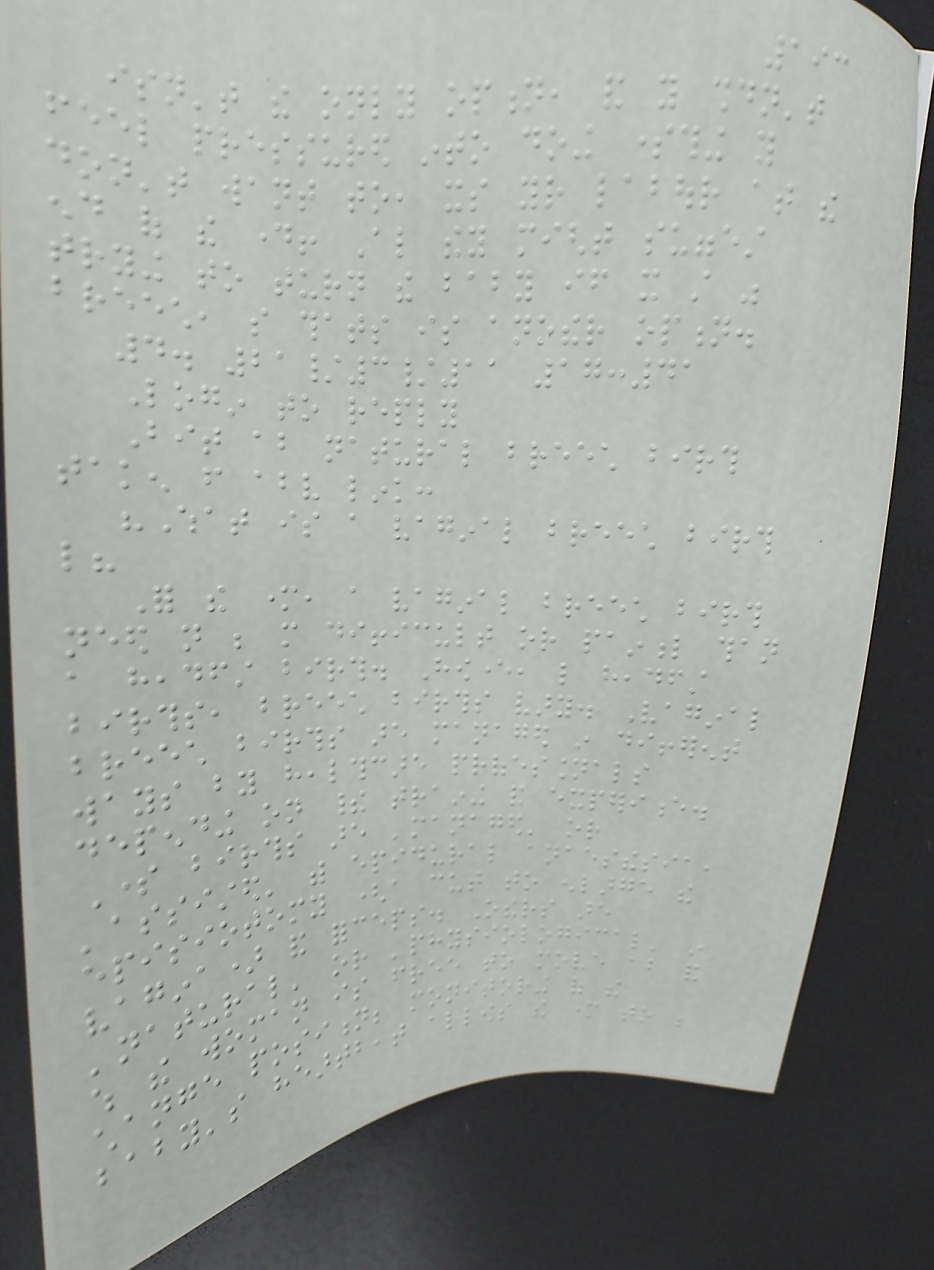193
isn't the only option, and you shouldn't
feel pressured into doing something you
don't want to, its your labour at the
end of the day! Also they might suggest
trying to turn the baby if it still was
breech, so thats is another option.
4. 21/3/11 17:41
Login to reply
Bit about natural breech birth
taken from above link:
"What is a vaginal breech birth
like?
For the mother, a vaginal breech birth
need not be more difficult or painful than
a headfirst birth. However, like headfirst
births, breech births vary. Vaginal
breech births are managed in different
ways by healthcare professionals
depending on their training and experience.
Some births are 'managed' or
'assisted' with epidural anaesthesia,
episiotomy (a cut to enlarge the
vagina) and forceps. Others are
'natural' or 'physiological' in
which the woman is free to move about and
change position; monitoring of the
baby's heartbeat allows the mother to be
